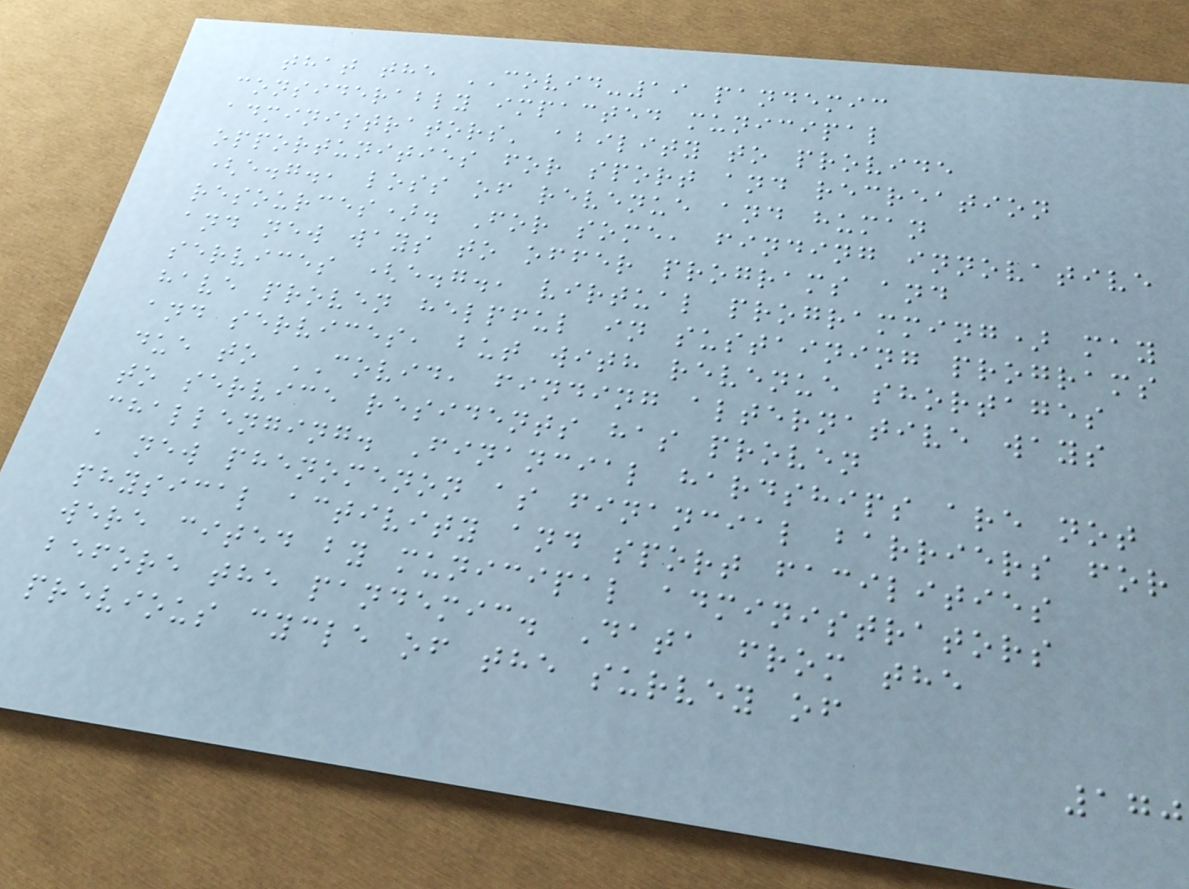that the COVID-19 pandemic
considerably impacted municipal
administrators' ability to provide
opportunities for sport and recreation
(e.g., loss of revenue and human
resources). For some, finding innovative
and new ways to offer programs and
services (e.g., virtual programming) may
have proven helpful in sustaining programs
and services, but with revenue shortages
due to COVID, finding alternative ways
to service residents has proven
challenging. Financial hardships are not
a new phenomenon as financial barriers for
physical activity and sport facilities
were cited by municipal administrators
before the pandemic. Data from the
previous cycle of the survey of
170
